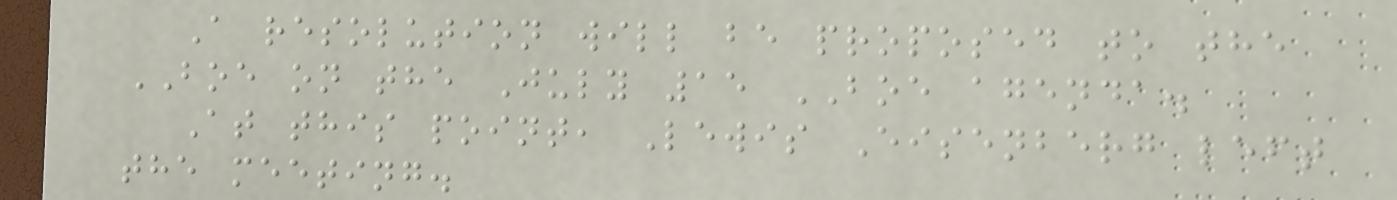A resolution will be proposed to the
BOE on the July 15 BOE agenda.
At this point, Lewis Eisenberg left
the meeting.
